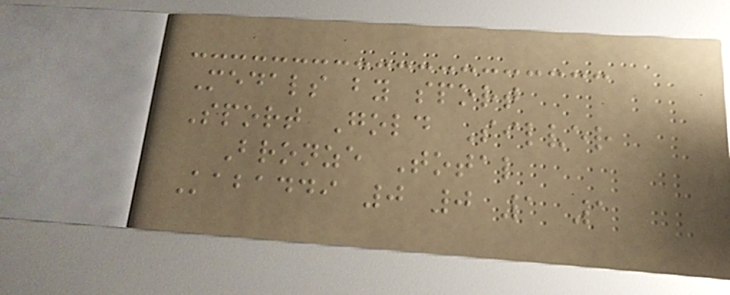Medals by sport
Sport Gold Silver
Bronze Total
Kabaddi 0 0 1 1
